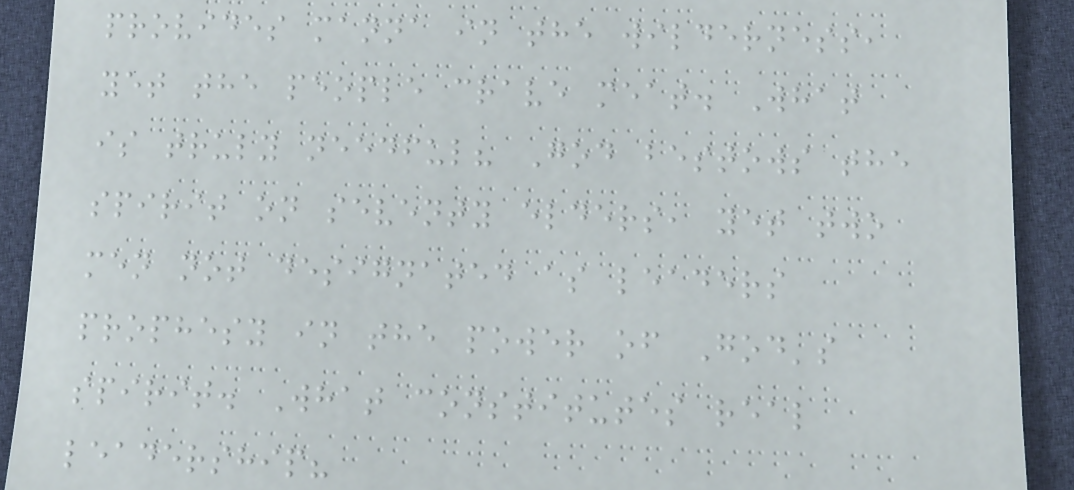provides manna in the wilderness,
yet the people crave meat. What
is truly needful? God bestows the
spirit on seventy elders, yet two
men not designated as leaders
prophesy in the power of God's
spirit. What constitutes real
leadership?
